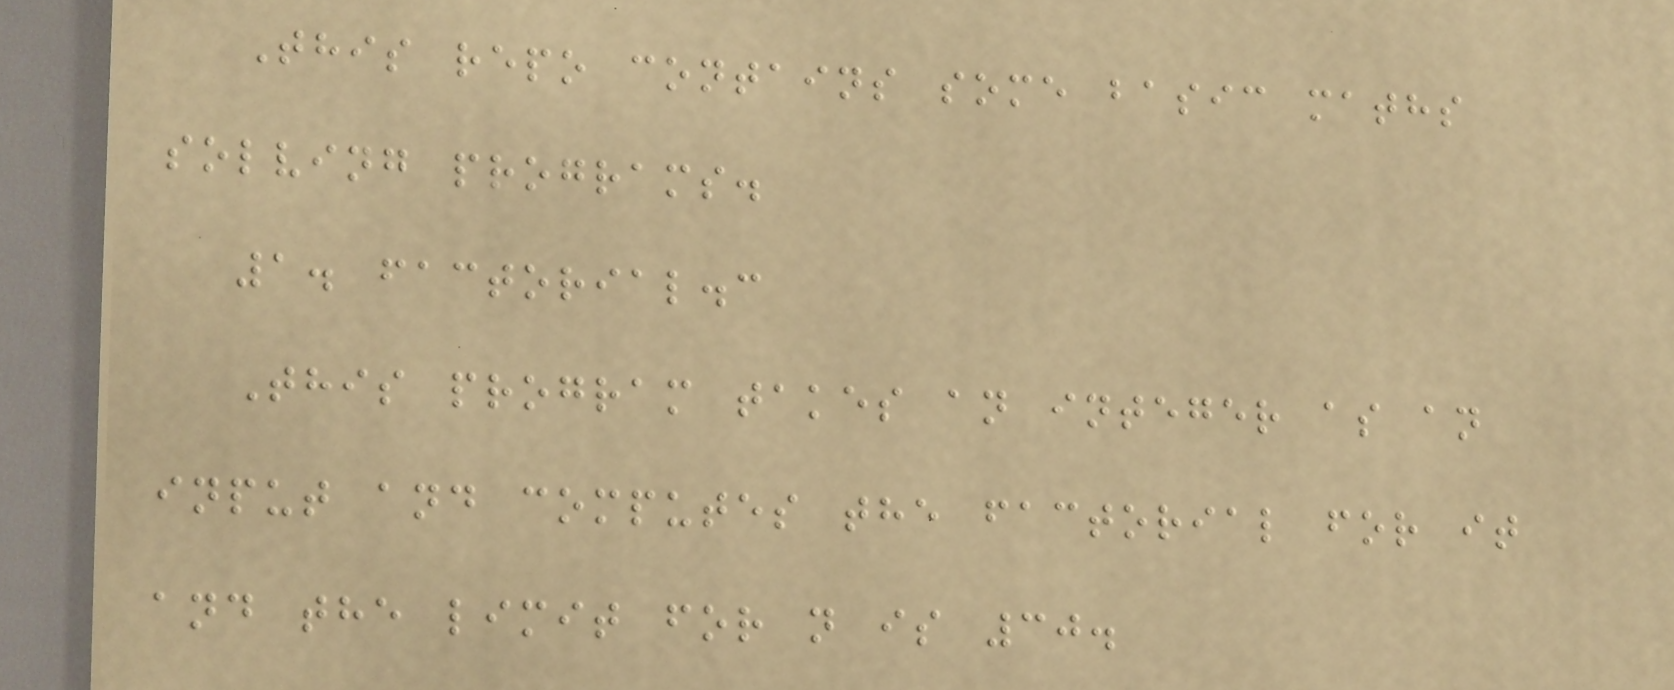This repo contains some basic maths
solving programs.
1. factorial.c
This program takes an integer as an
input and computes the factorial for it
and the limit for n is 30.
